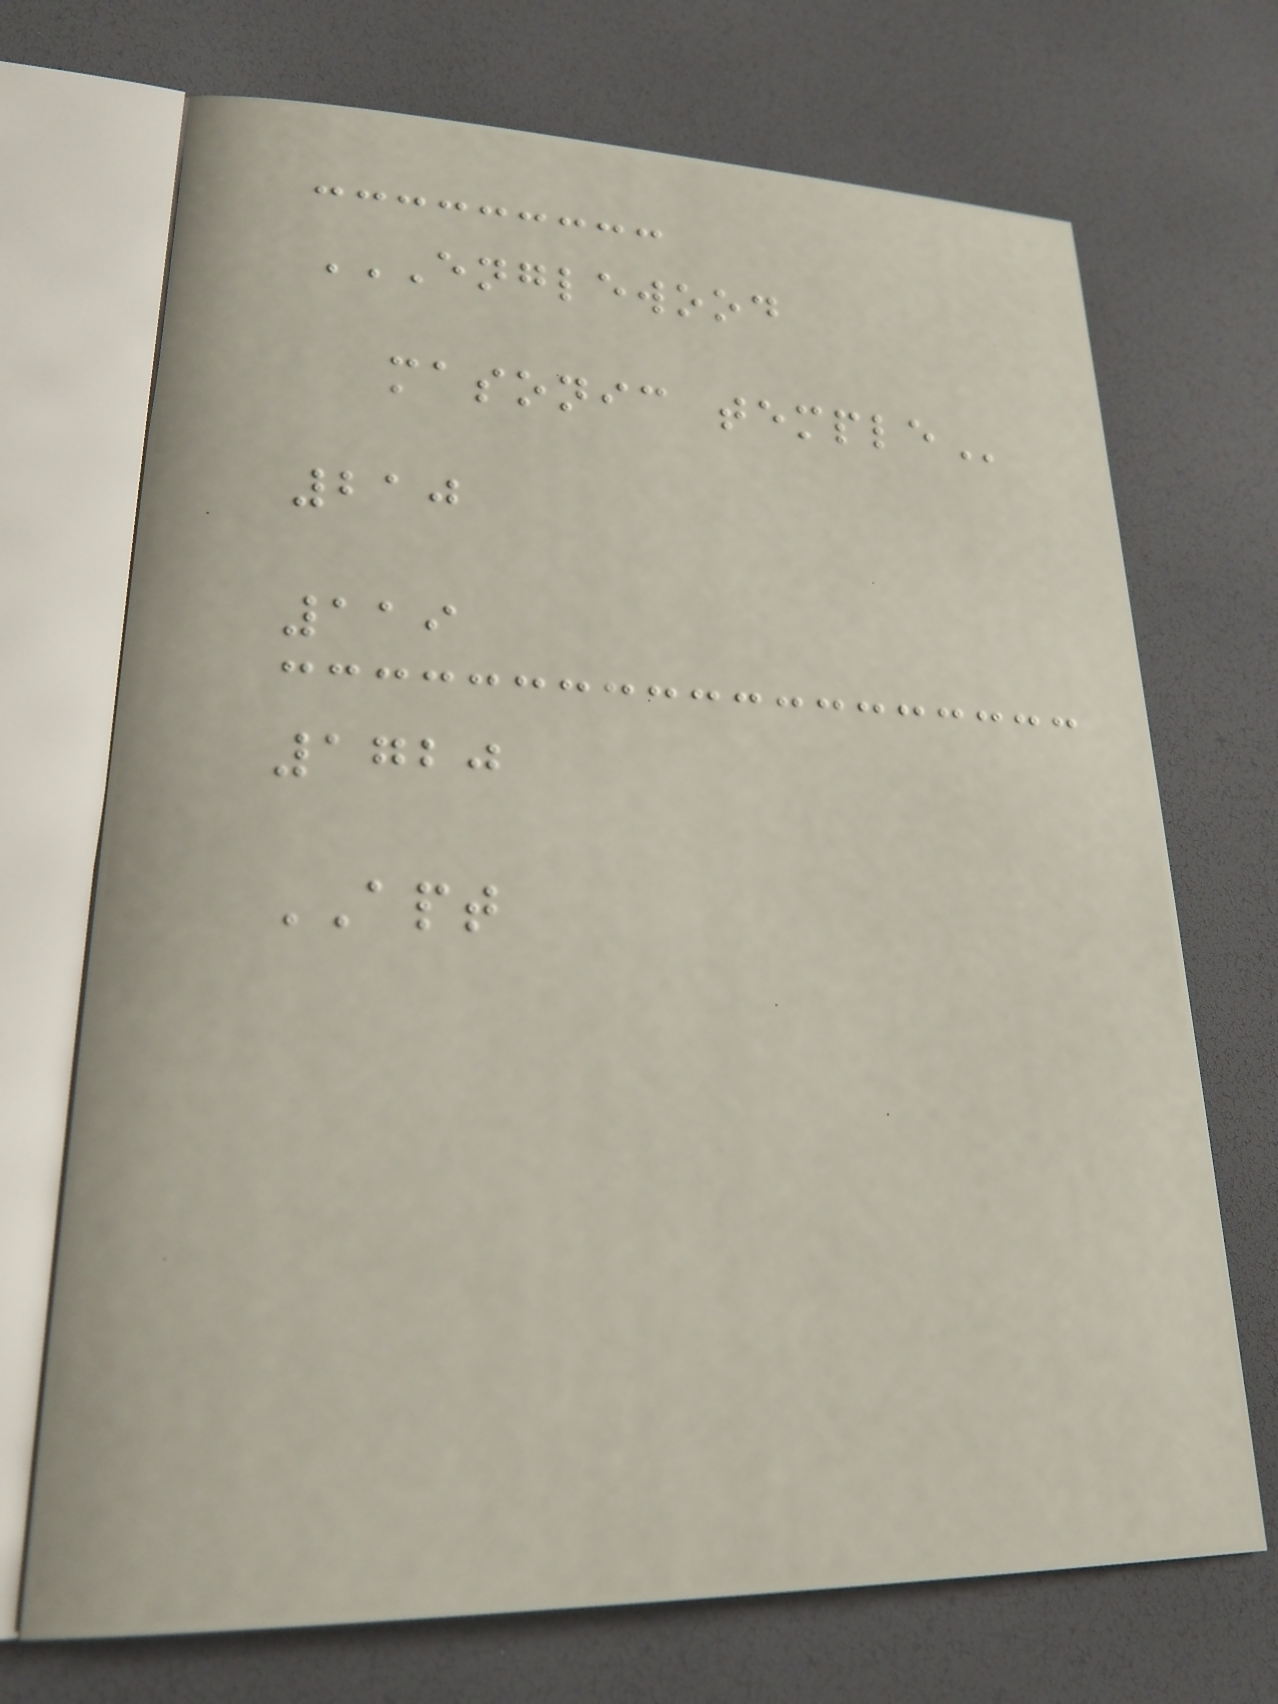ENGLEWOOD
MASONIC TEMPLE
210
119
1720
APT
